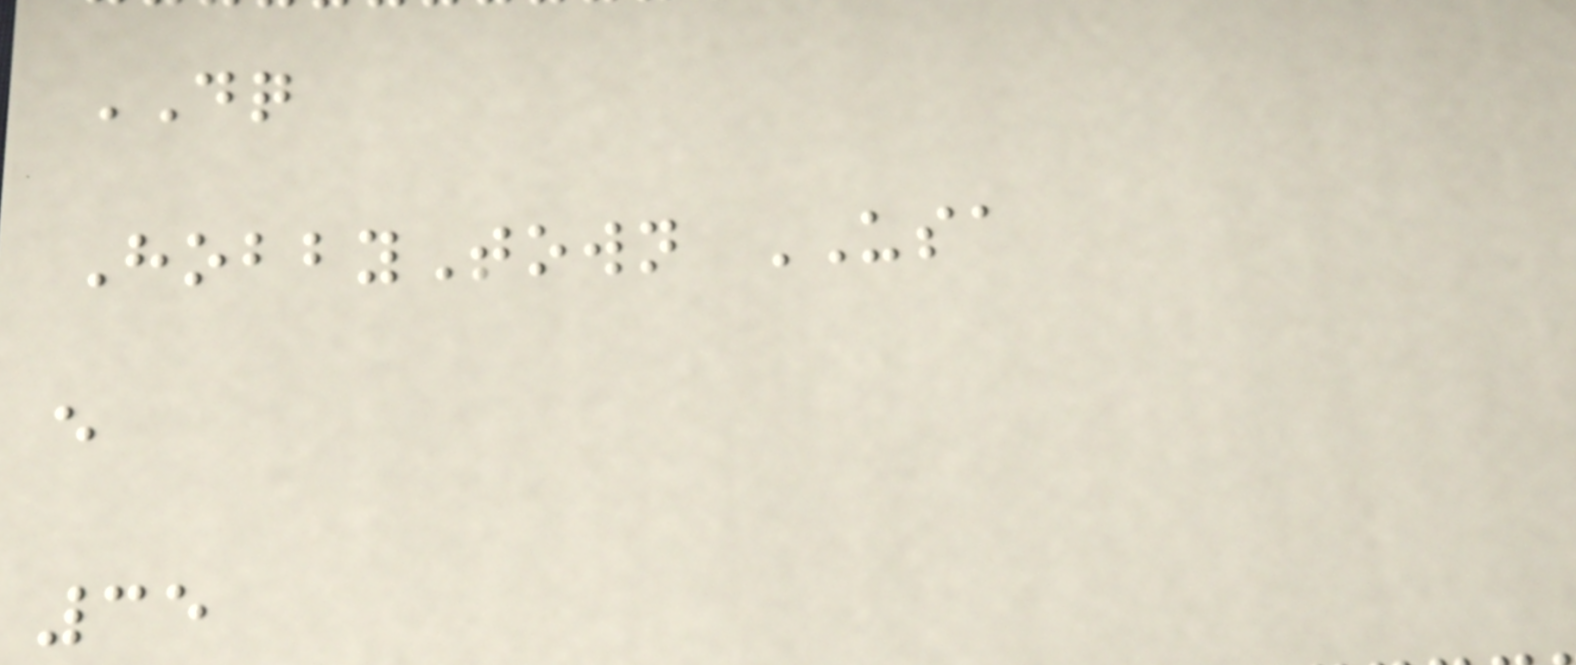DQ
HobbyTown USA
e
35
